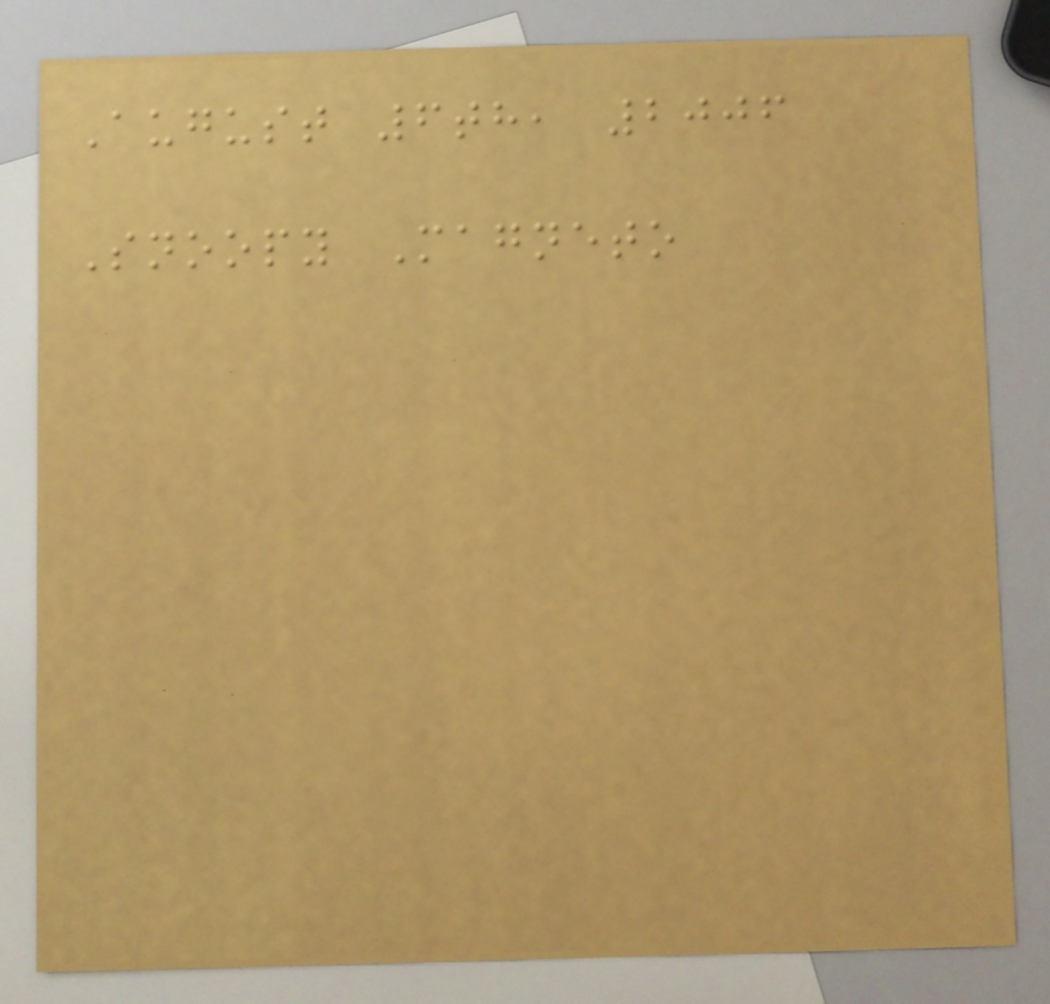August 6th, 2006
Snoopy Magneto
